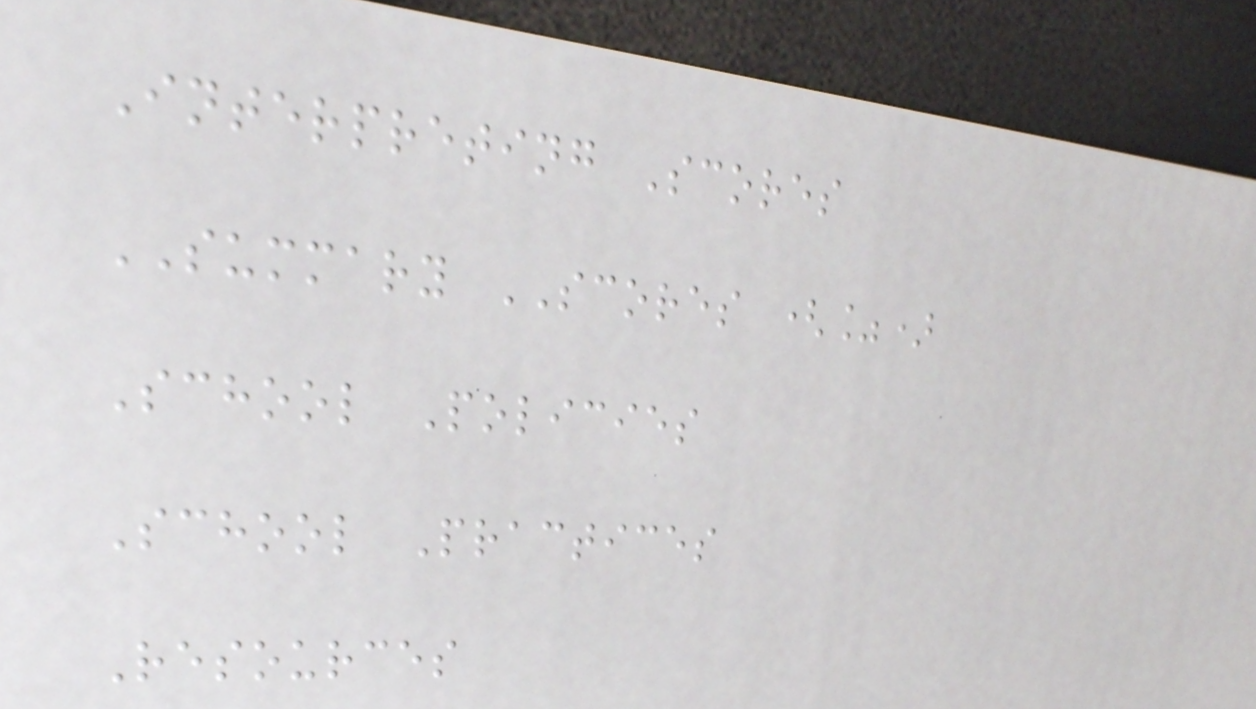Interpreting Scores
SUMMARY SCORES (%)
School Policies
School Practices
Resources
